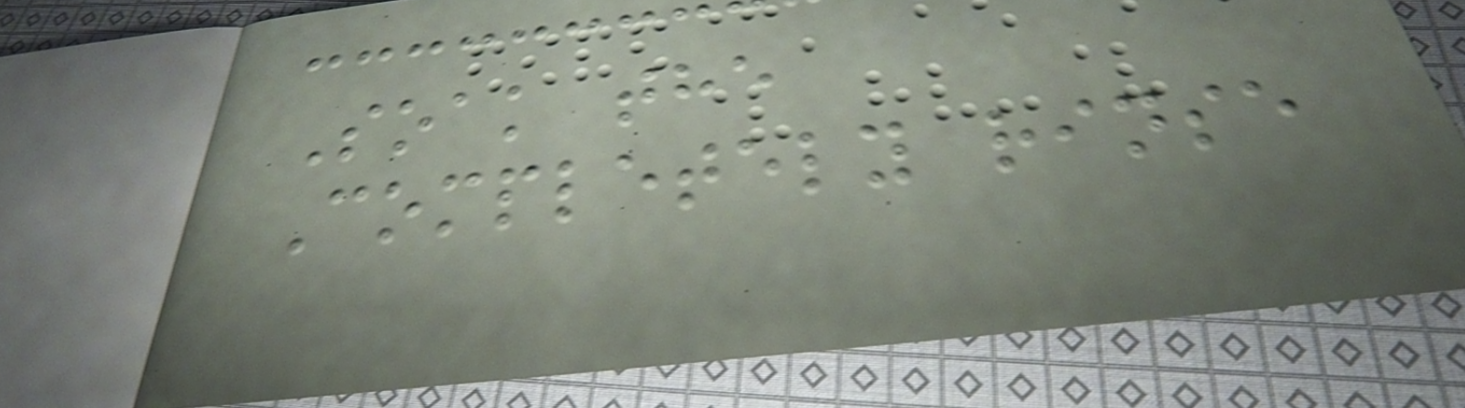Soak the
Completely rinse
